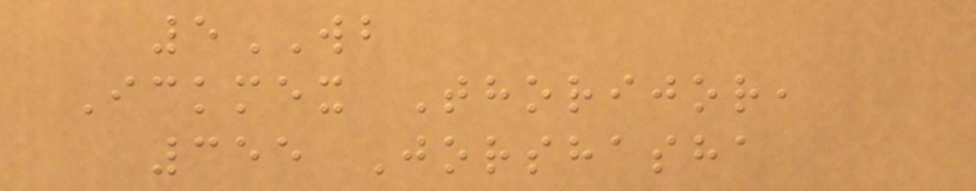5WB
Ickmex Thorijor,
355 Jorshasha
